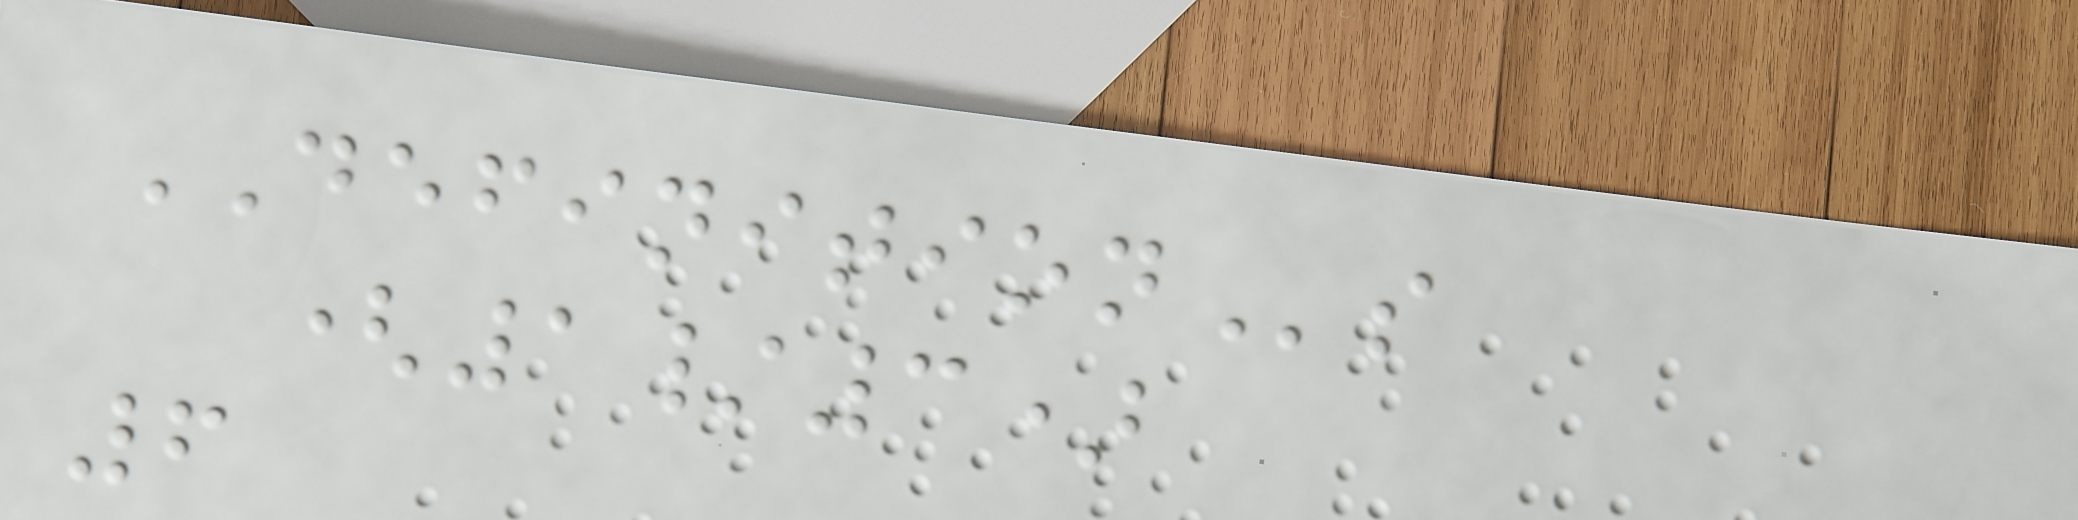DEFINITIONs
(1/3)
6
